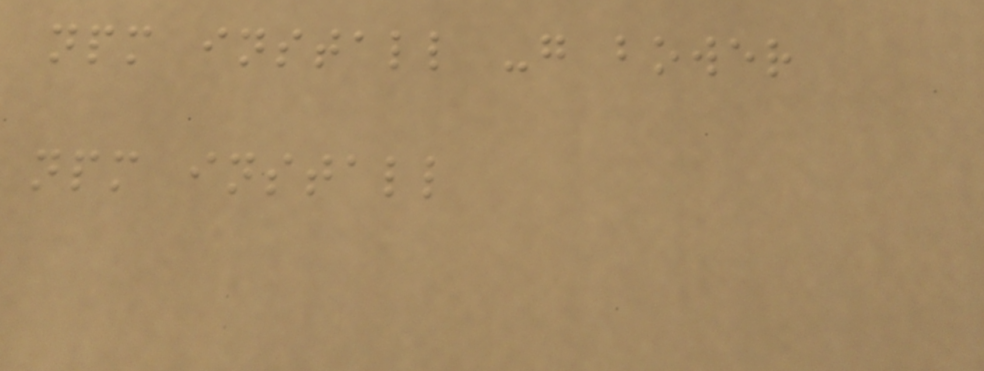npm install -g bower
npm install
